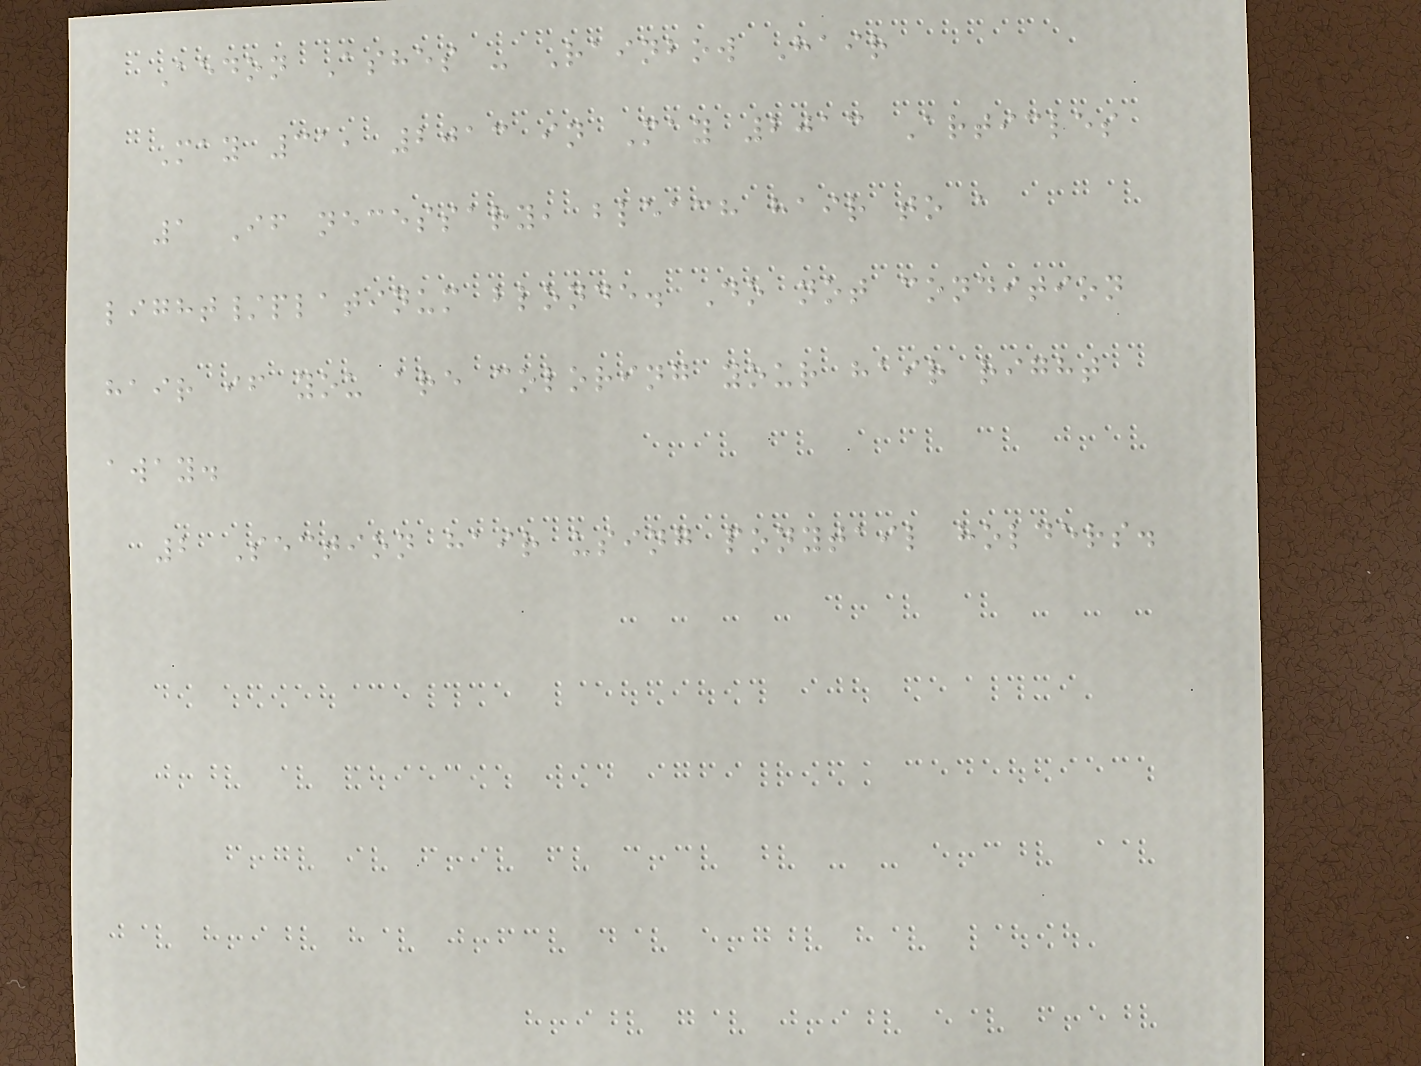Aedon Ashes - Rainbow Hair
May 31, 2013 in May 2013 Articles
1 If necessary, bleach hair to a
light/platinum blonde. Do not condition
hair if you are coloring your hair right
away.
2 Section hair using ponytail holders.
